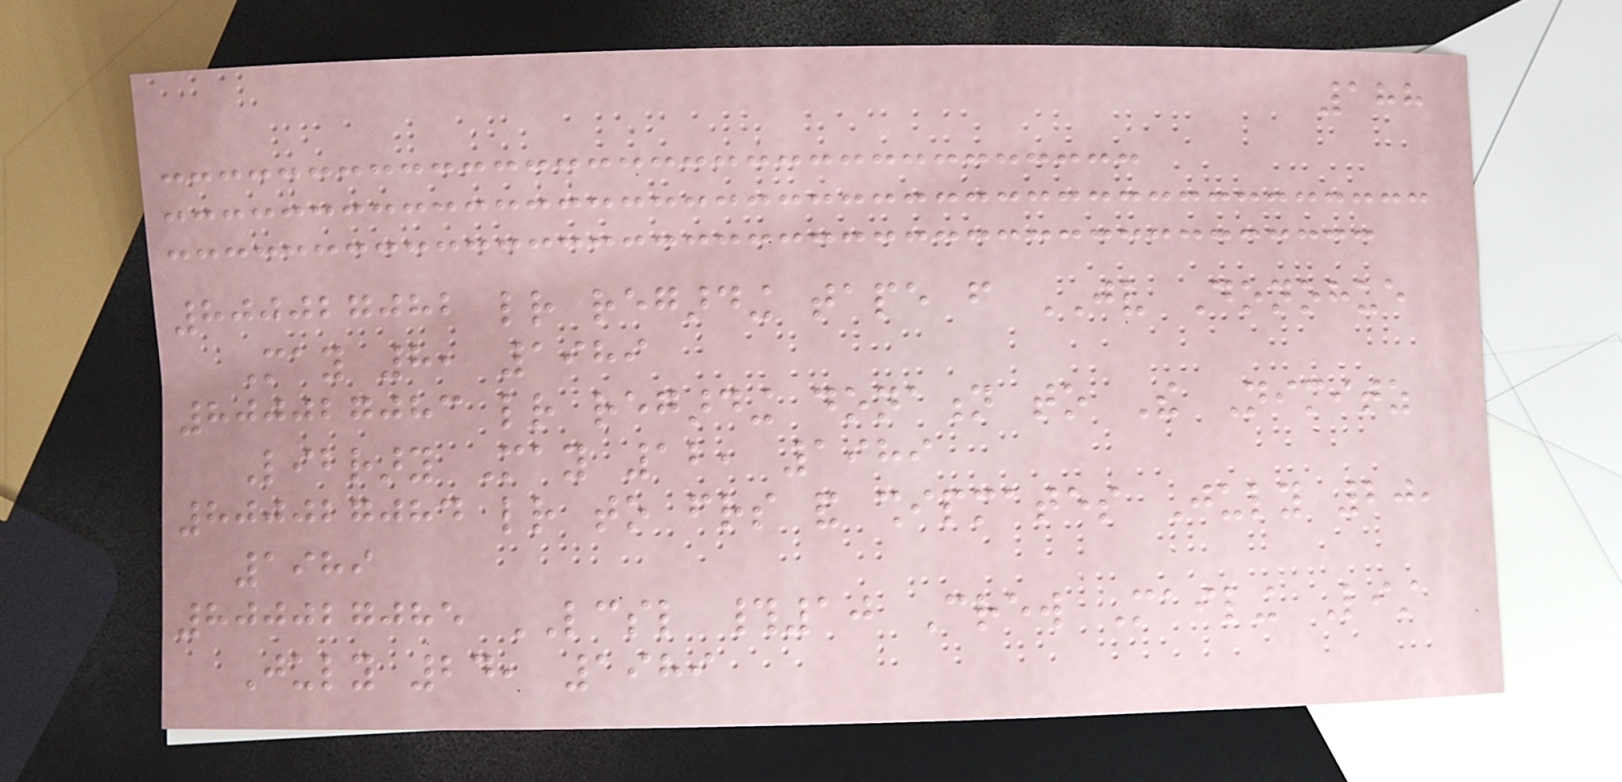188
800027082 letter regarding tape from JV Donohue
May 8, 1989
800027083 letter regarding donation to The Nimitz
Library May 12, 1989
800027084 letter to friends and shipmates July 20,
1989
800027085 LCSL #10 Crew Mailing List
July 24, 1989
